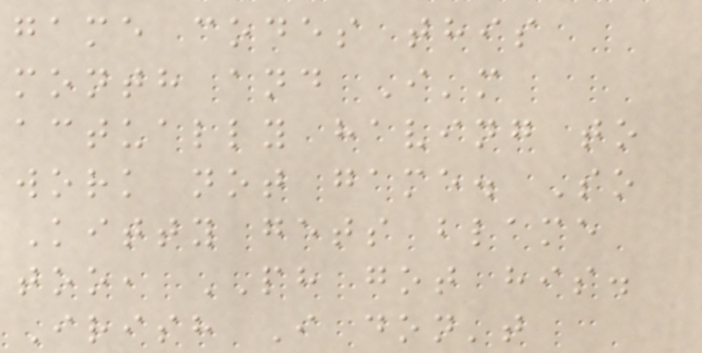game codes this
month and I'm
actually having to
work not game. So
Kitty gets blame
too, PH got his.
Irish I don't
